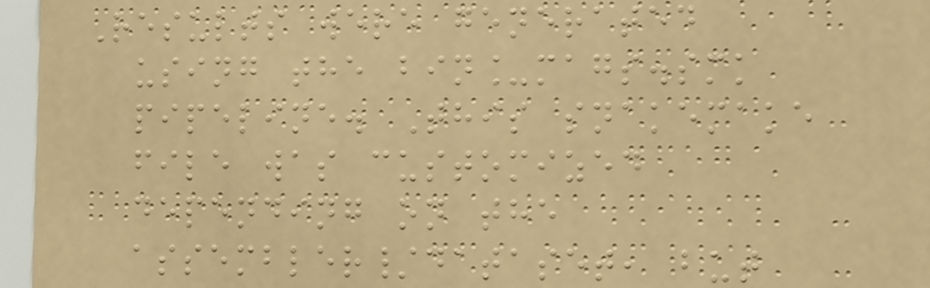Results were generated
using the bin_mags.smk
pipeline. This snakemake
file was customized
depending on the
assembler/dataset, but
